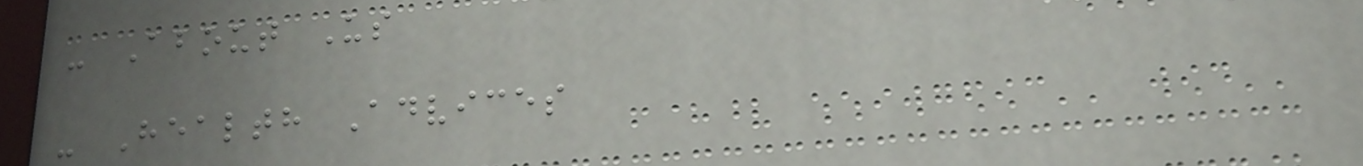- About Us
- Health Advices
